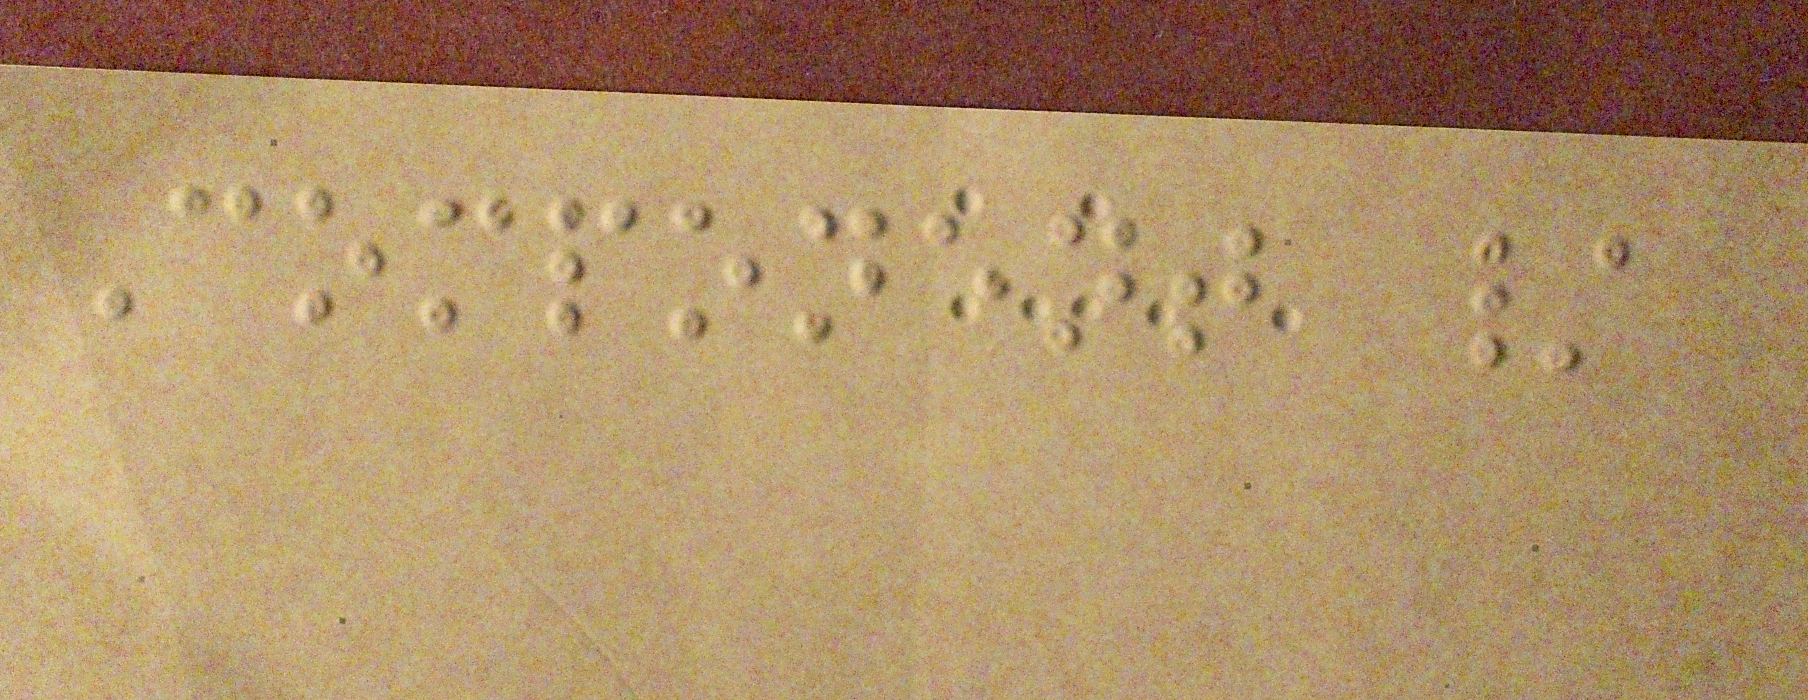Component /
